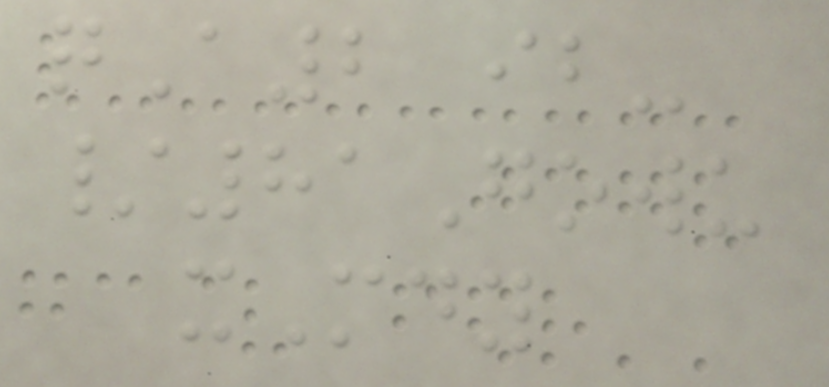qA2 ib-
/81Gowu
xMdy
